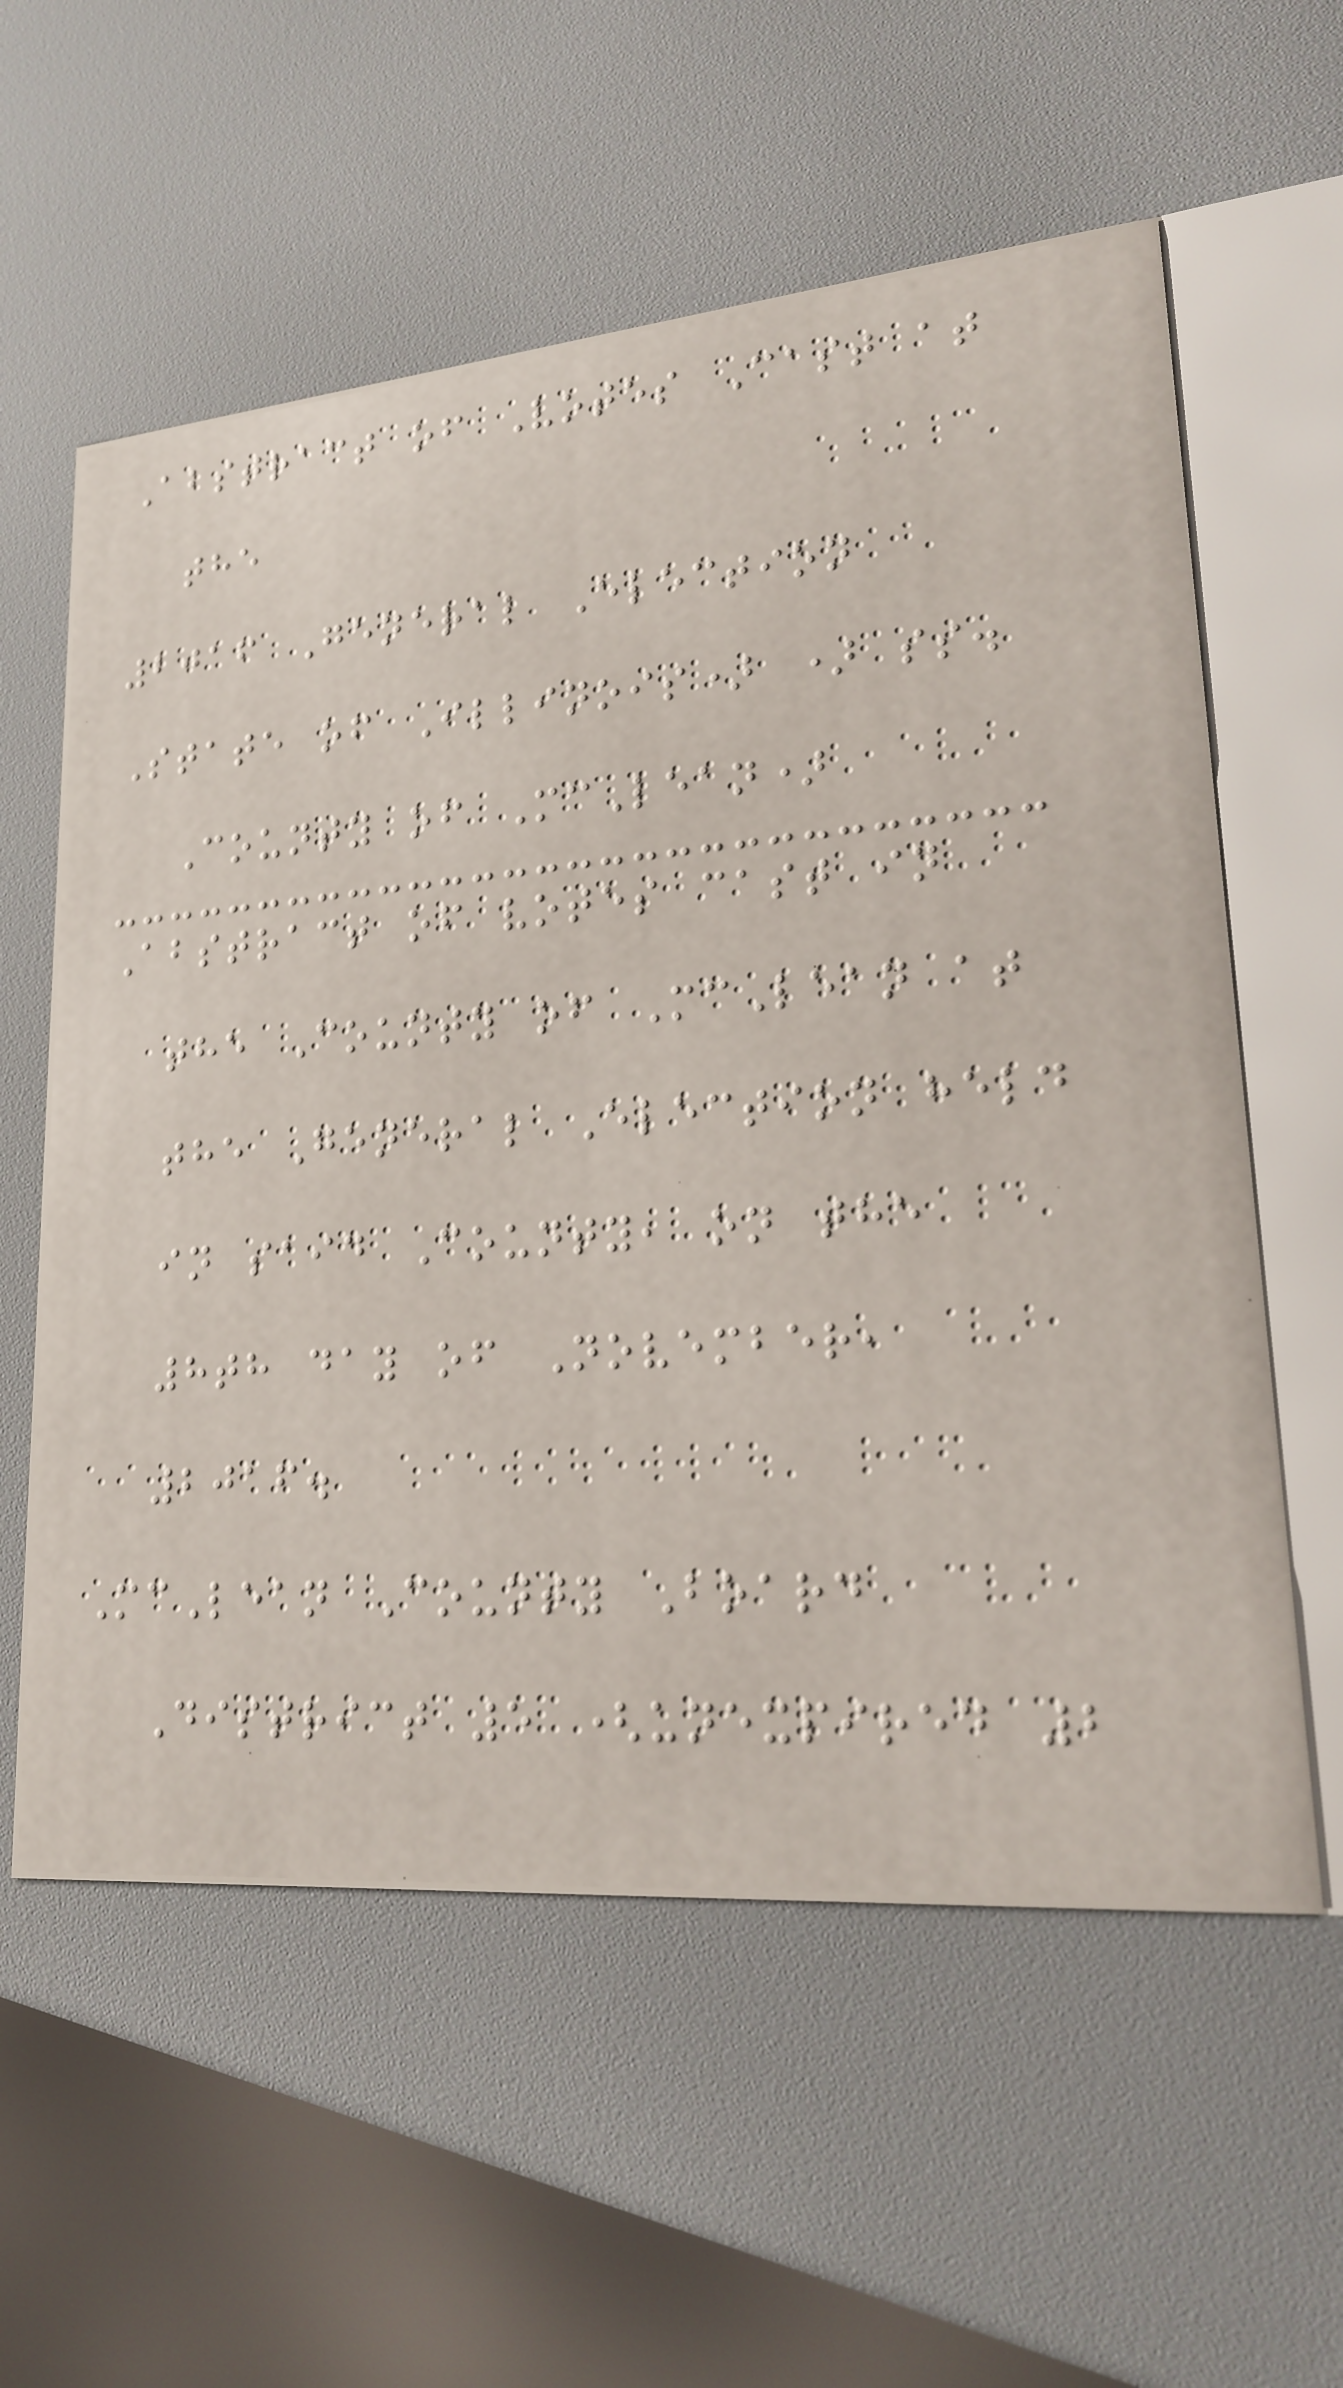Abstract of Votes Cast at
the
2016 General Election
State of Illinois) ) ss.
County of McLean)
Abstract of votes cast in
the County of McLean at
the General Election held
in said County, on the
8th day of November,
2016.
McLean County Board
District 5 (unexpired 2
